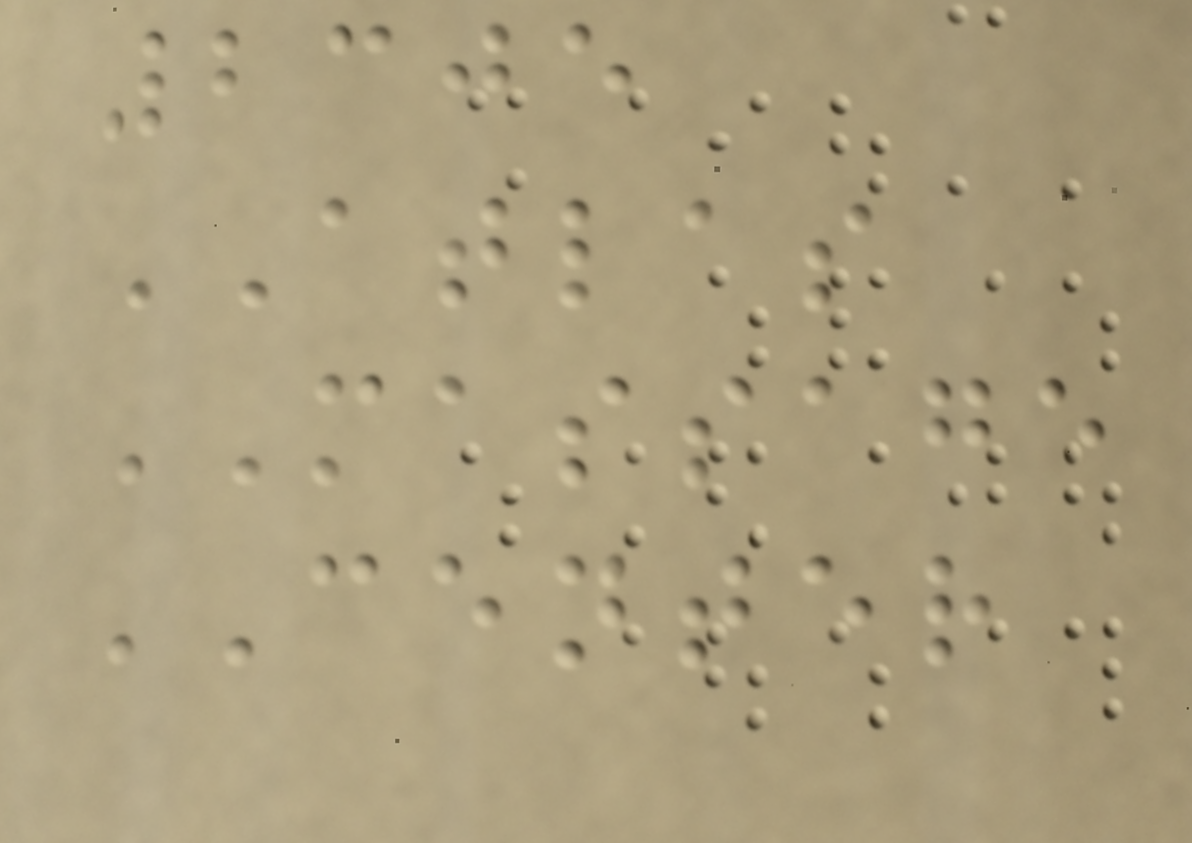2305
ATLAS
MASSAGE
CENTER
